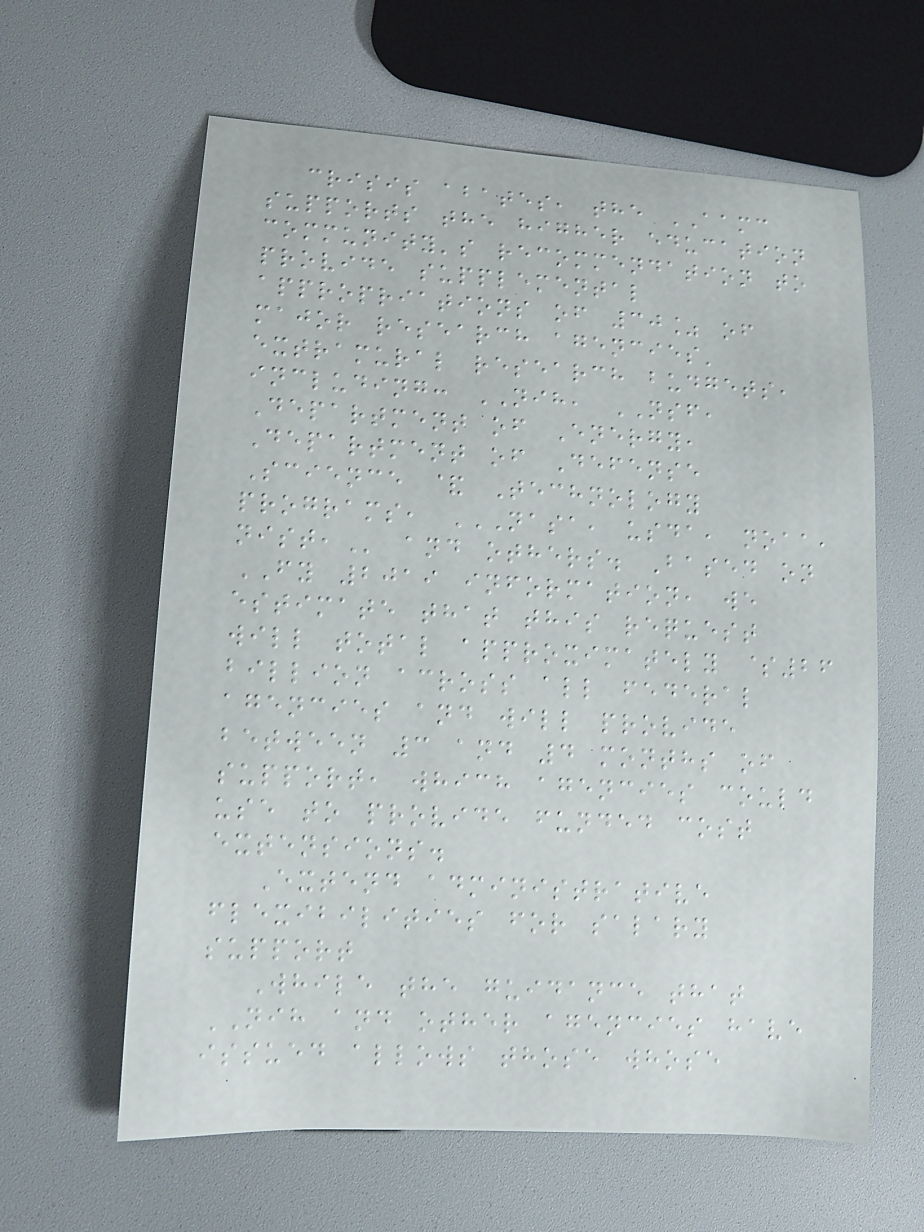crisis abates, the AAMC
supports the higher education
community's recommendation to
provide supplemental
appropriations of 30% of
major research agencies'
extramural research budgets,
including: NIH, NSF,
Department of Energy,
Department of Defense
Science & Technology
programs, NASA, USDA, NOAA,
NIST, and others. Based on
FY 2019 information, we
estimate that this request
will total approximately $26
billion across all federal
agencies and will provide
between 3 and 4 months of
support, which agencies could
use to provide funded cost
extensions.
Extend administrative
flexibilities for salary
support
While the guidance that
NIH and other agencies have
issued allows those whose
